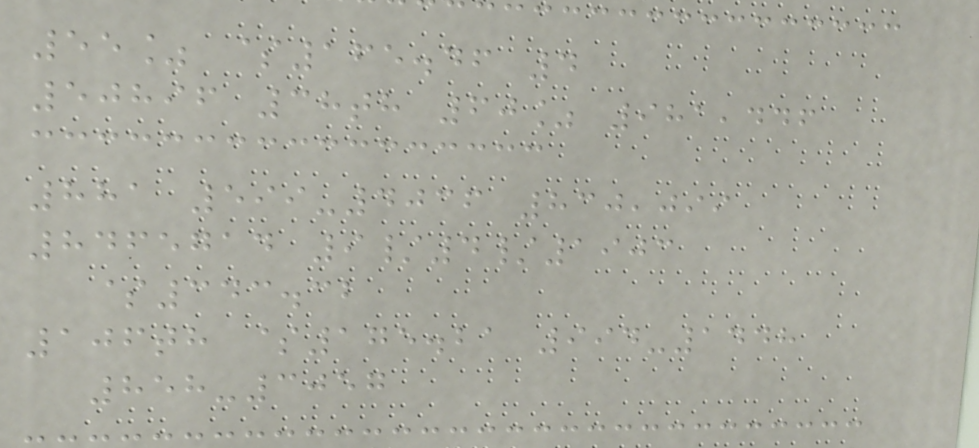55% $165.46 4
50896 38th 60% 981,446
881 599-4036 830,099
8465714 9/4/1903
$343.32
106th $175.21 994-1448
858-3057
